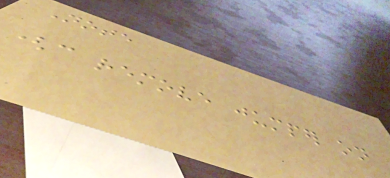Note
(can remove jumper on
